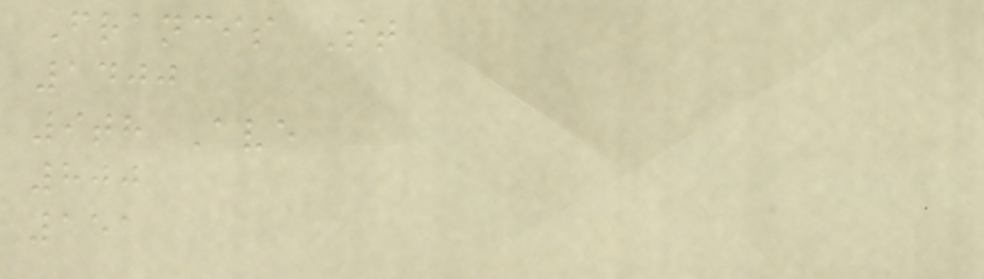Francis St
1400
9th Ave
800
151
